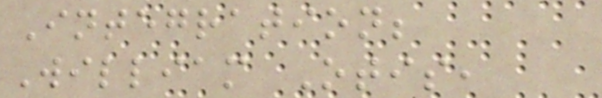Integration;
William Otis,
